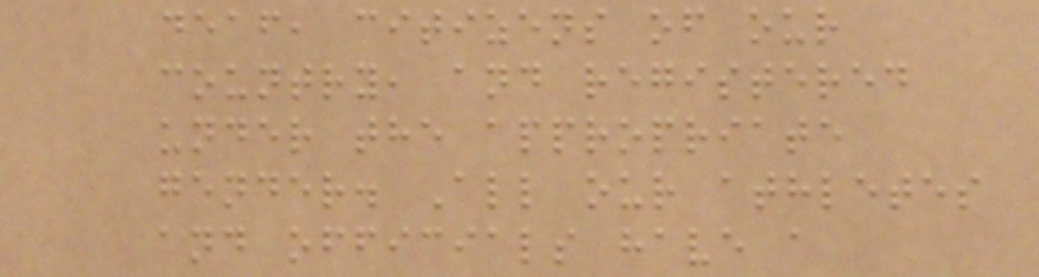deaf, citizens of our
country, and registered
under the appropriate
gender. All our athletes
and officials have a
